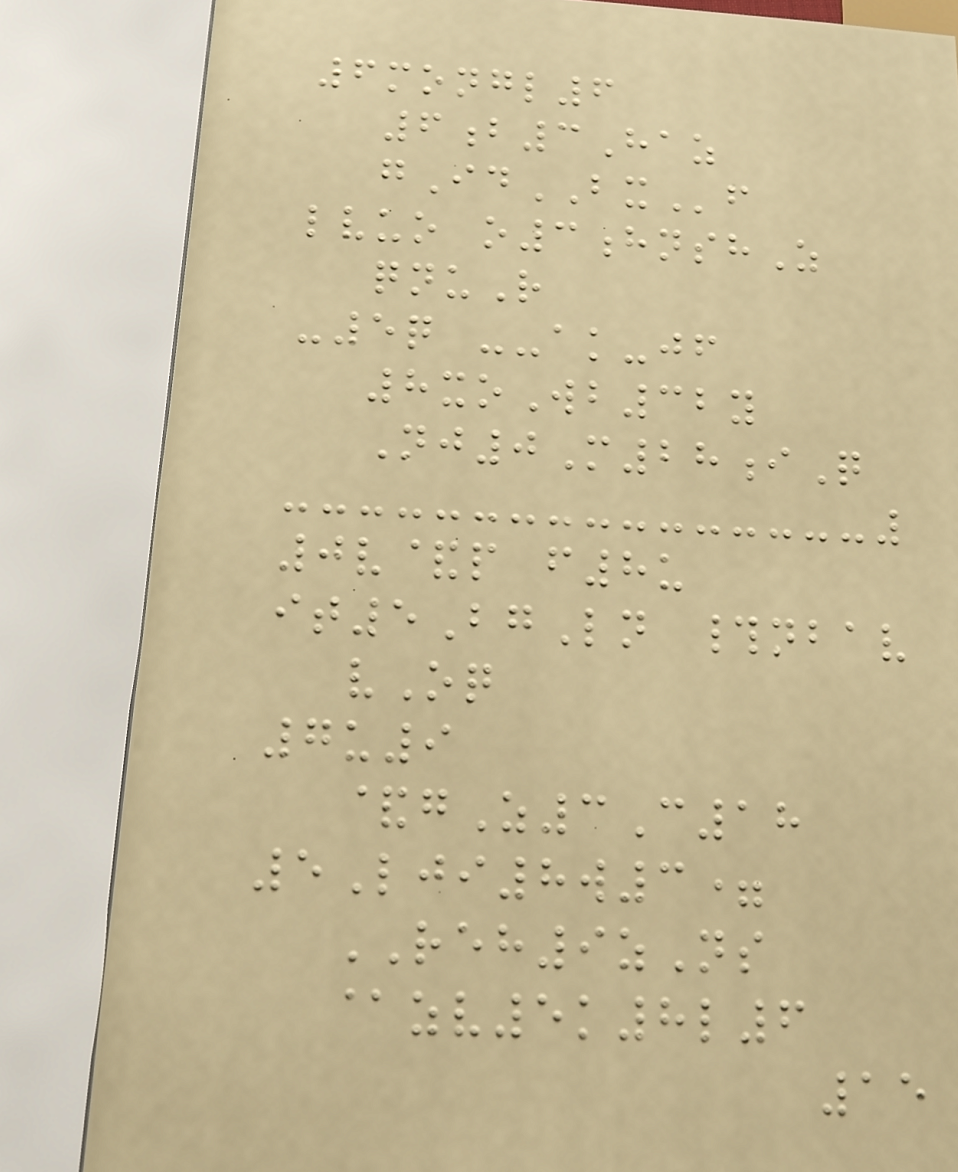6mongl6
6b3Haz
gIdBXf
lvuo o3hnshZ
qnuR
-5q --ak-jf
8xoWb32y
Nj0M28iQ
0v&p f8u
it5BgLn #nbav
vOq
7u9
&gZ3C18
5Lji8w3=
REH9zNs
@zv5k8l6
15
